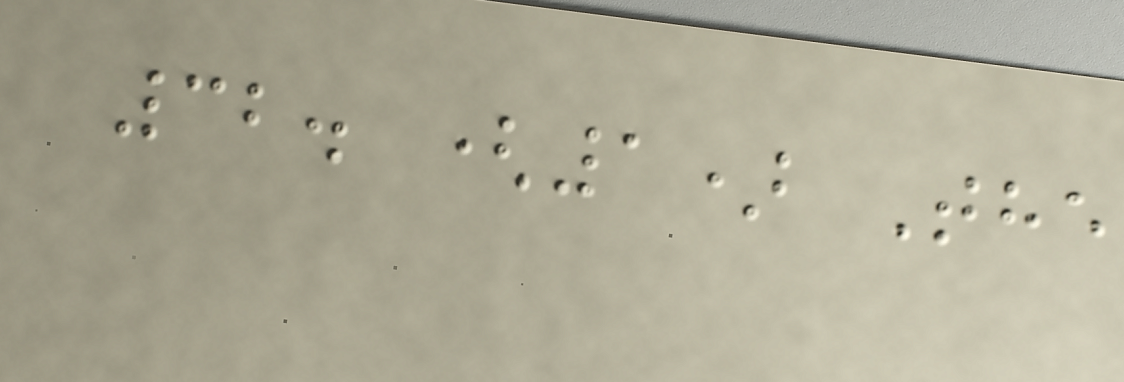32. (1) The
